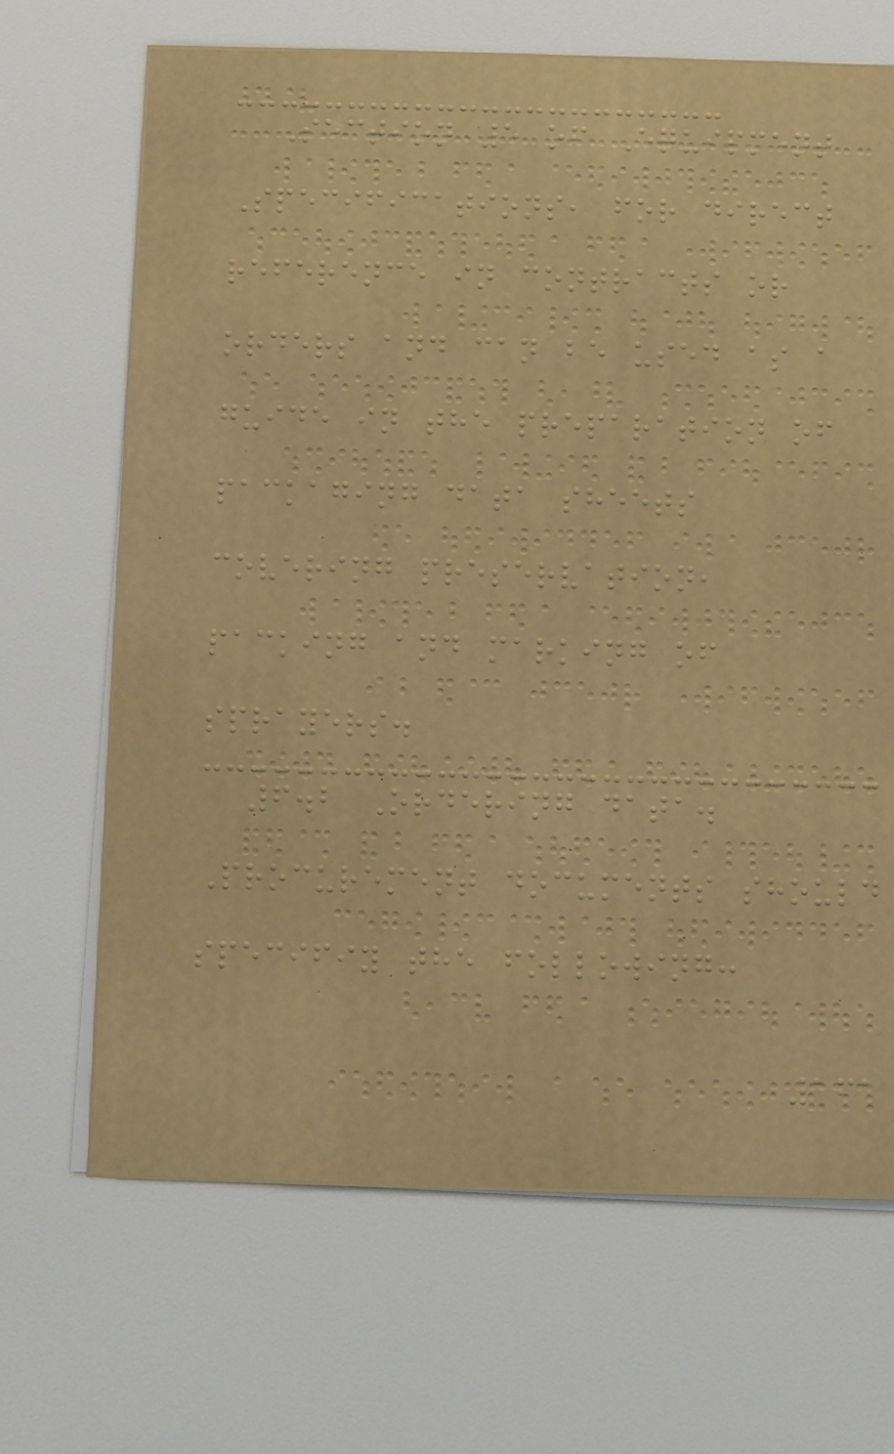Section 5 of Equipment
Specifications, for direct
reference in contracts or
orders and can be used as a
guide in the preparation of
packaging data sheets
covering preservation,
packing and marking of
sprayers.
6.2 Ordering data.
Procurement documents should
specifiy the following:
161
